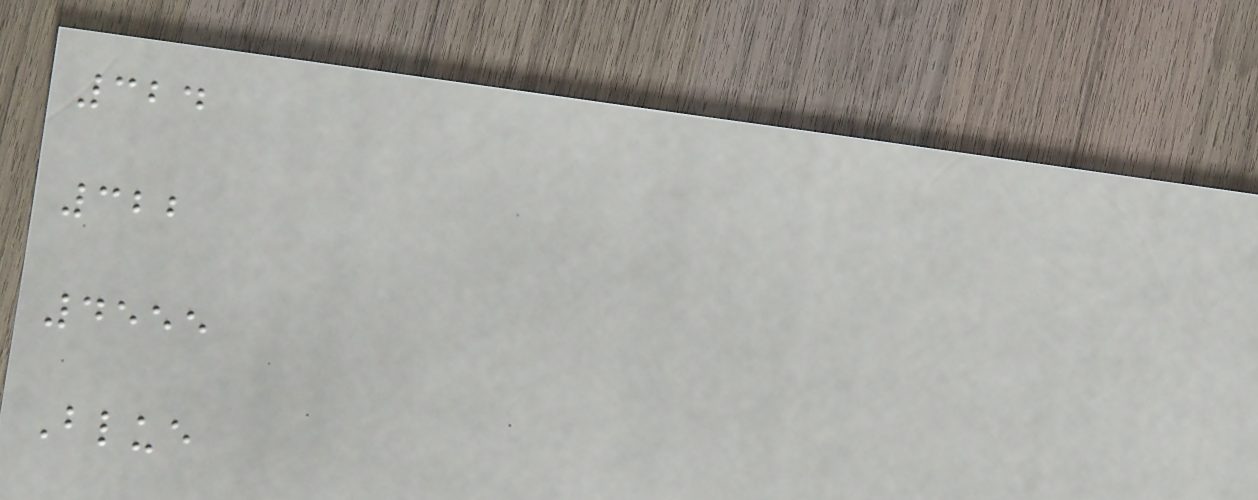324
322
4555
Blue
